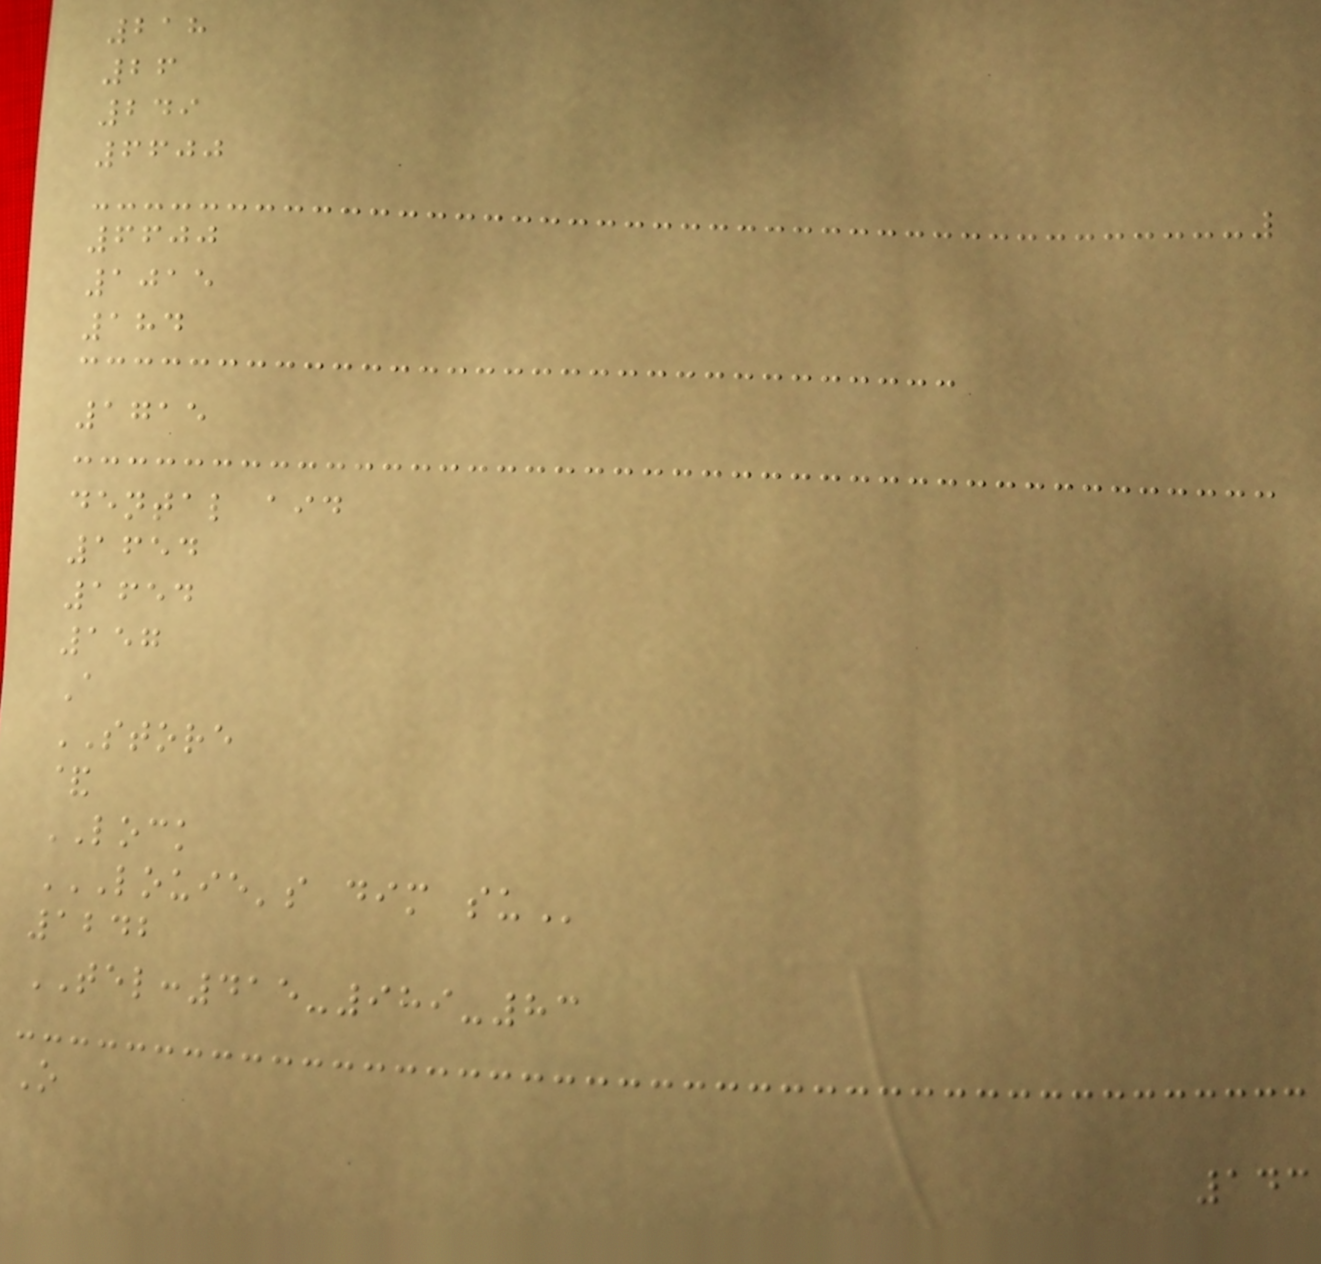218
26
249
6600
6600
1015
184
1715
dental aid
1654
1654
157
A
STORE
&
LOCK
LOUIE'S DIM SU
1242
TEL:415-989-83
O
143
